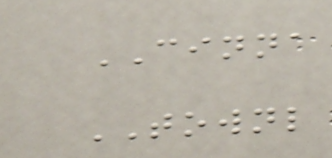CINNA
TOWNL
